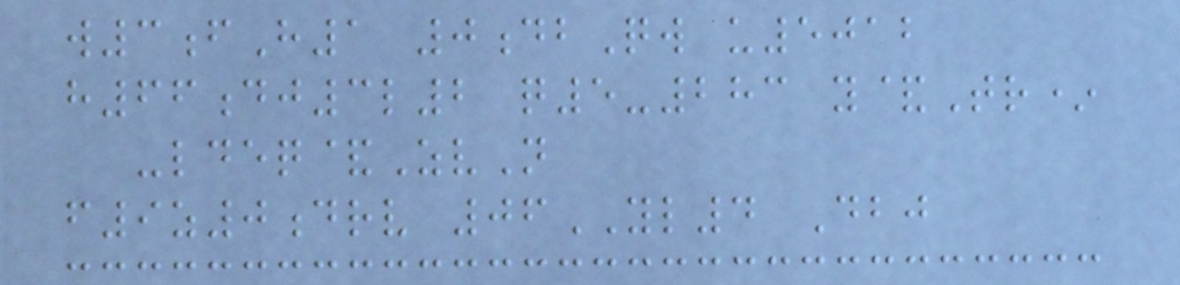w3fH1 0dbQw u5012
h66dj3l2 q5-283 y&Tr*
-ldeq&ZvN
f9z0drv 06YL4 Dbj
